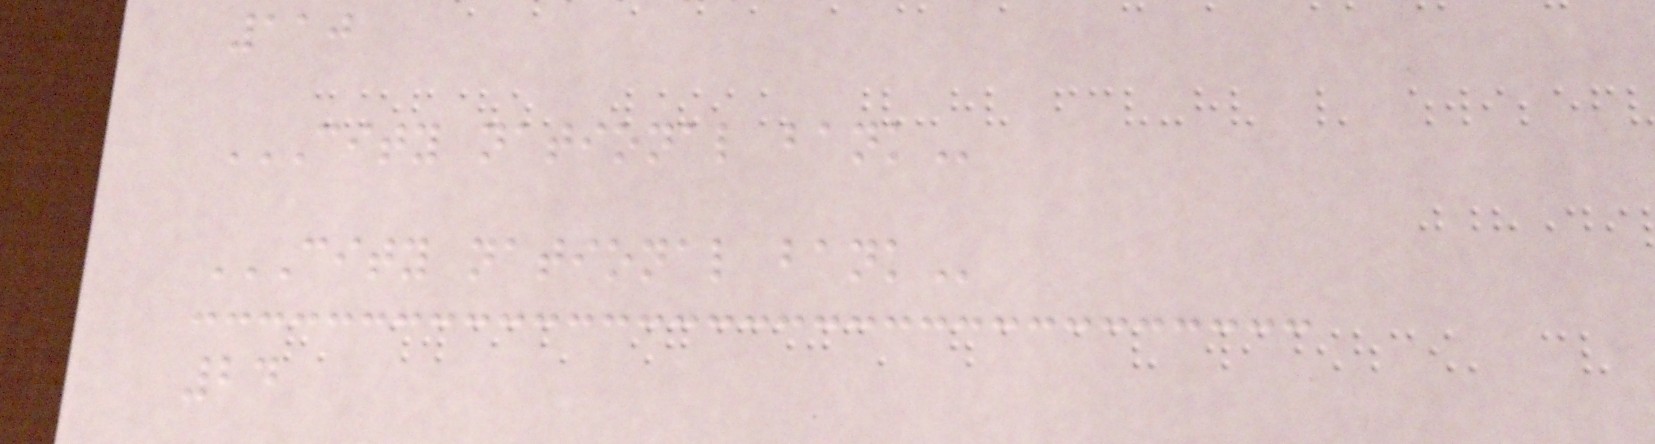110
CITY NATIONAL BANK
CITY NATIONAL BANK
24
